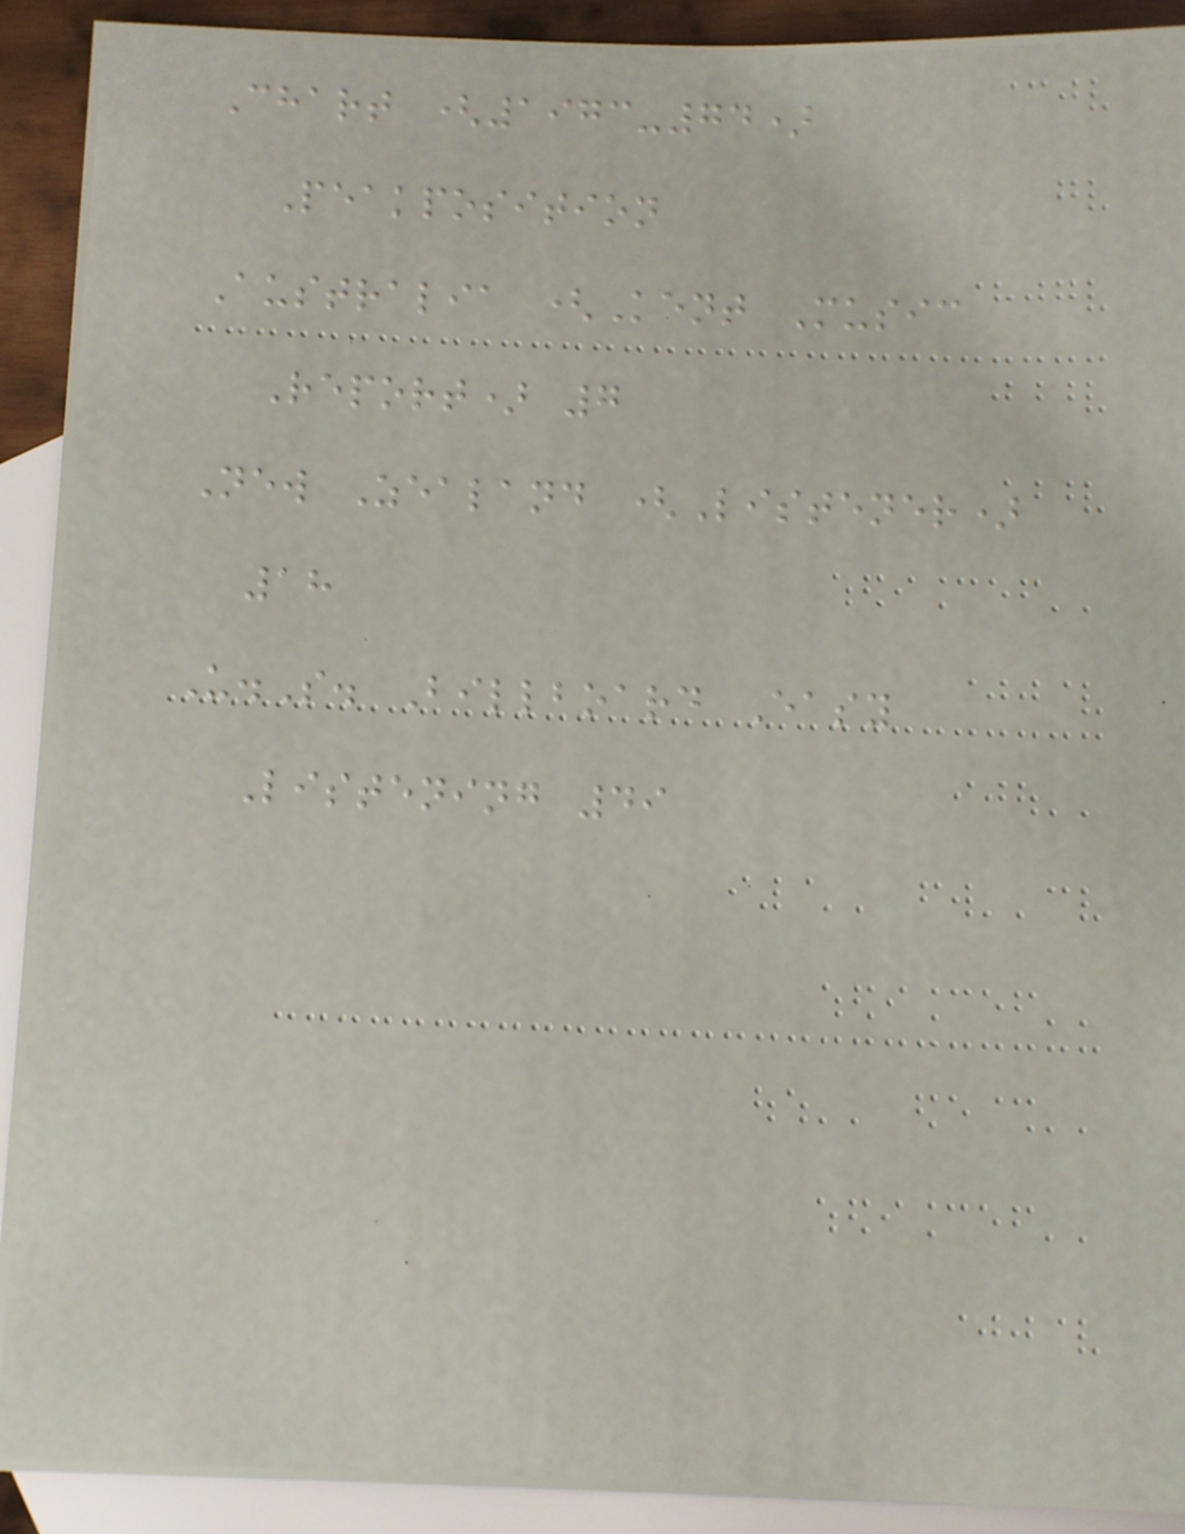Chart (1973-74)
Peakposition
Australia (Kent Music
Report) 7
New Zealand (Listener)
18
U.S. Billboard Easy
Listening 49
